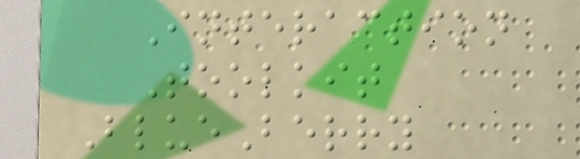Interaction
Toolkit
BlueBerry
